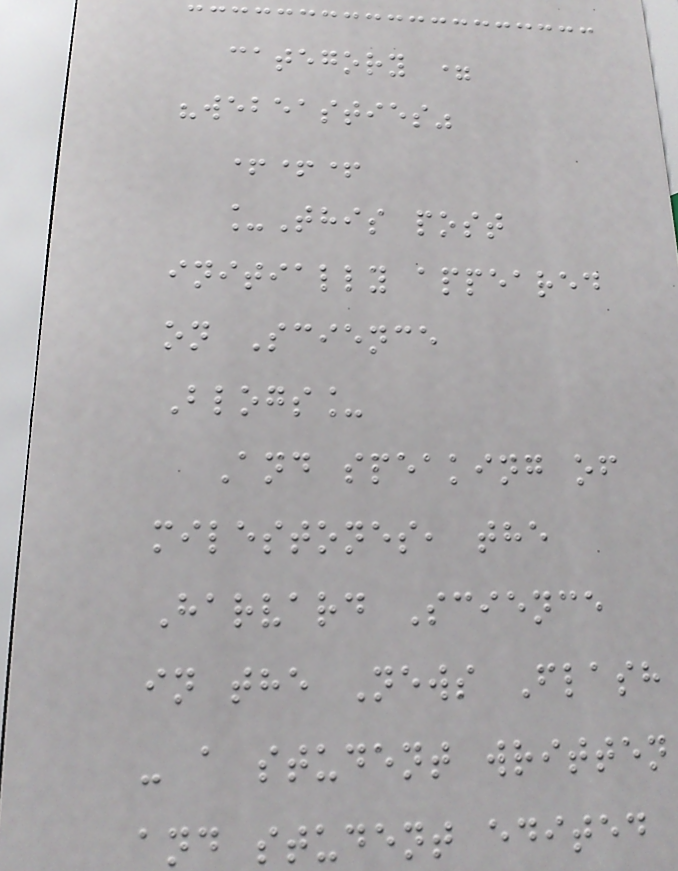category =
"webeasties"
+++
_This post
initially appeared
on Science
Blogs_
And speaking of
milestones, the
Harvard Science
in the News Flash
- a student written
and student edited
